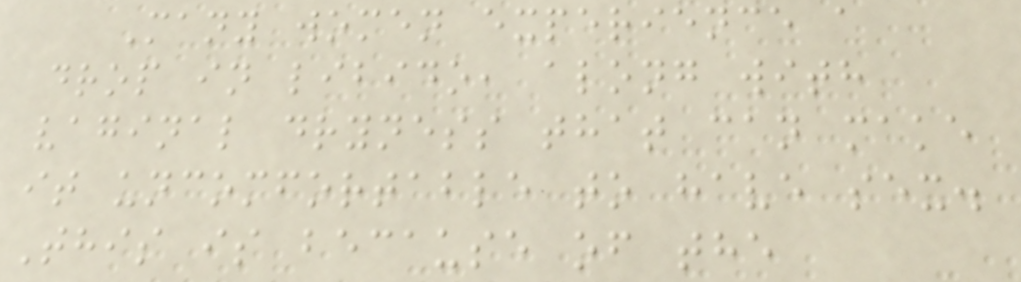Many women experience a
drop in libido, along with
vaginal dryness that can make
it uncomfortable to have sex.
This is because of the
